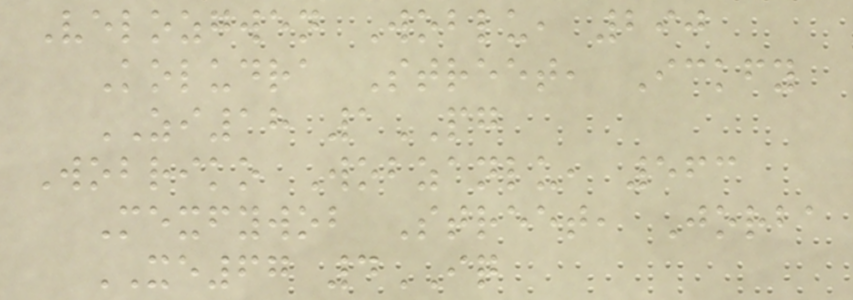Velozgwen Woblu, 290
Koludra Street, Ickfy
ZI18 1PG
Wobriko Wobzanlu, 563
Mexfywob Street, Jorba
XE67 4IQ
